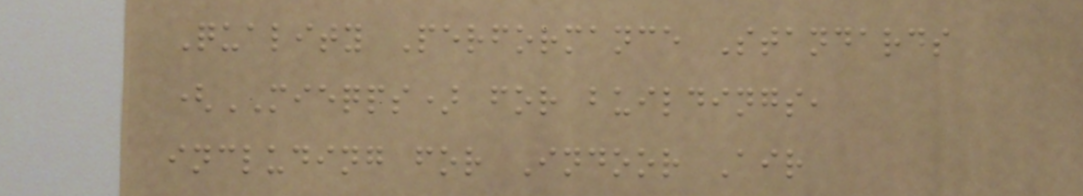Quality Performance Standards
(MIEQPS) for buildings,
including for Indoor Air
